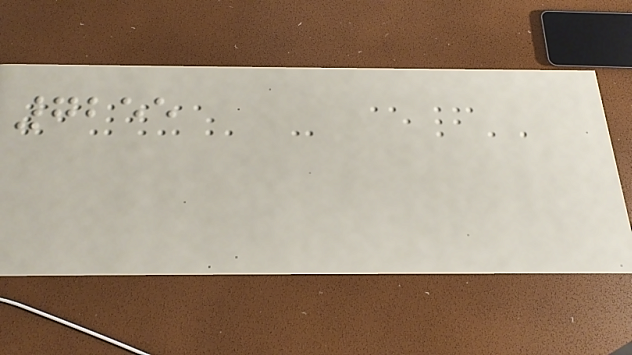7255
